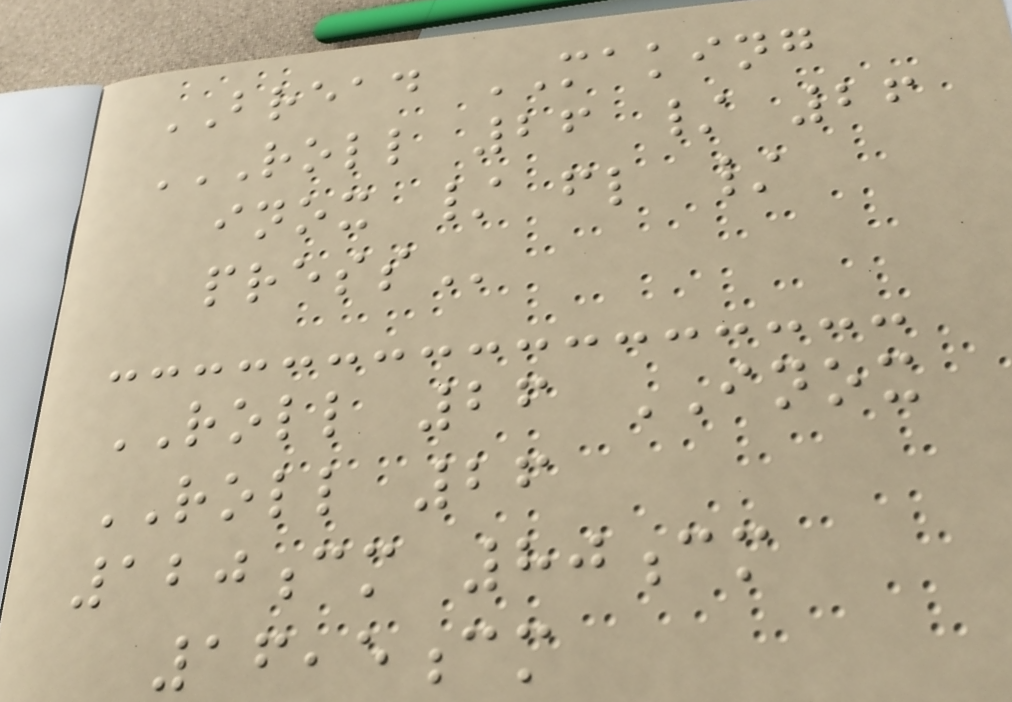BREAD MAKING
ROLL 26 / 26
INOX / FL /
PRESS
ROLL 26 INOX
ROLL 26
120cm 80cm
16,5cm
